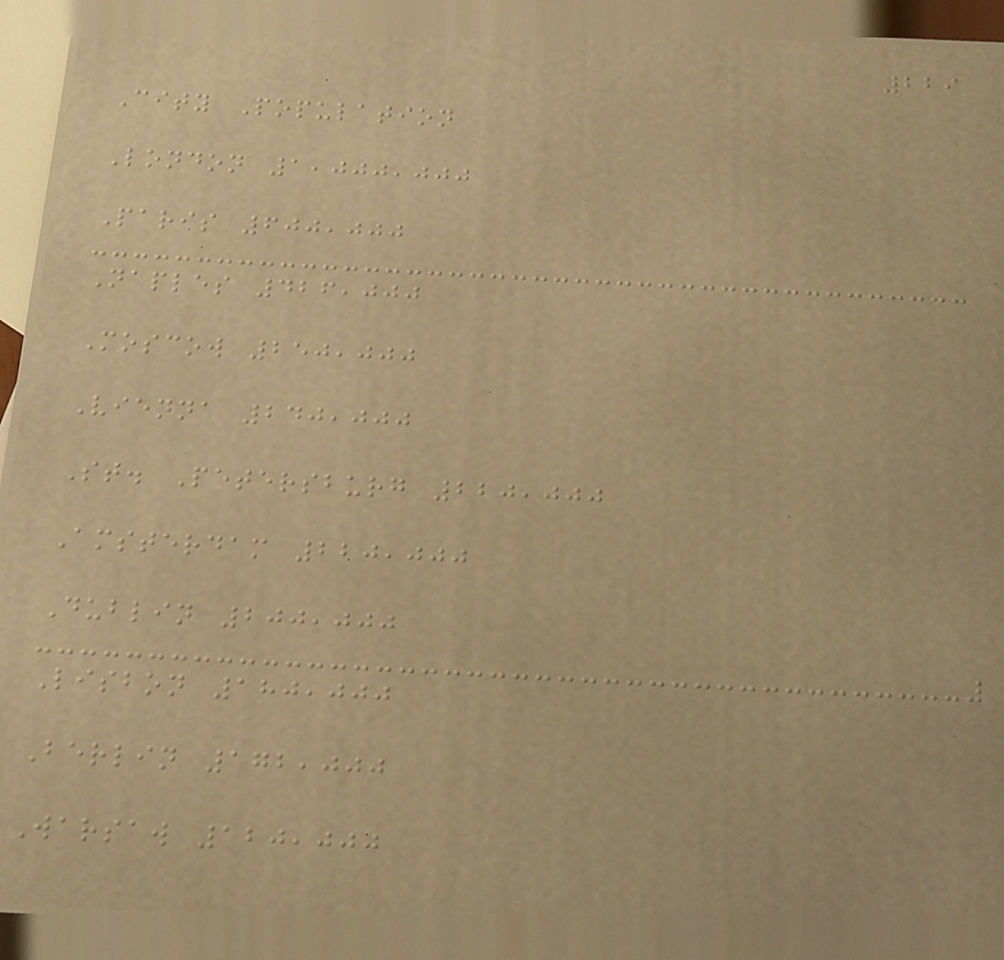229
City Population
London 1,000,000
Paris 600,000
Naples 426,000
Moscow 250,000
Vienna 240,000
St. Petersburg 220,000
Amsterdam 220,000
Dublin 200,000
Lisbon 180,000
Berlin 172,000
Warsaw 120,000
